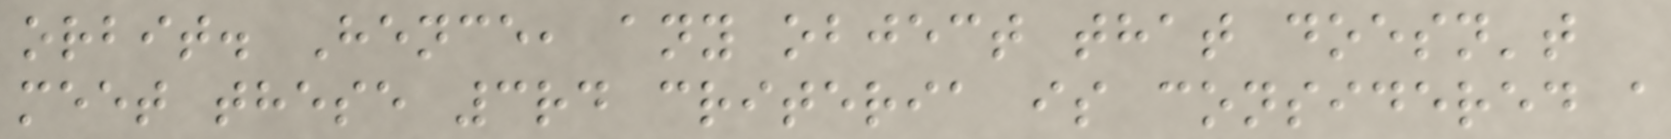orbit. Hence, any object that doesn't
meet these 3rd criteria is considered a
